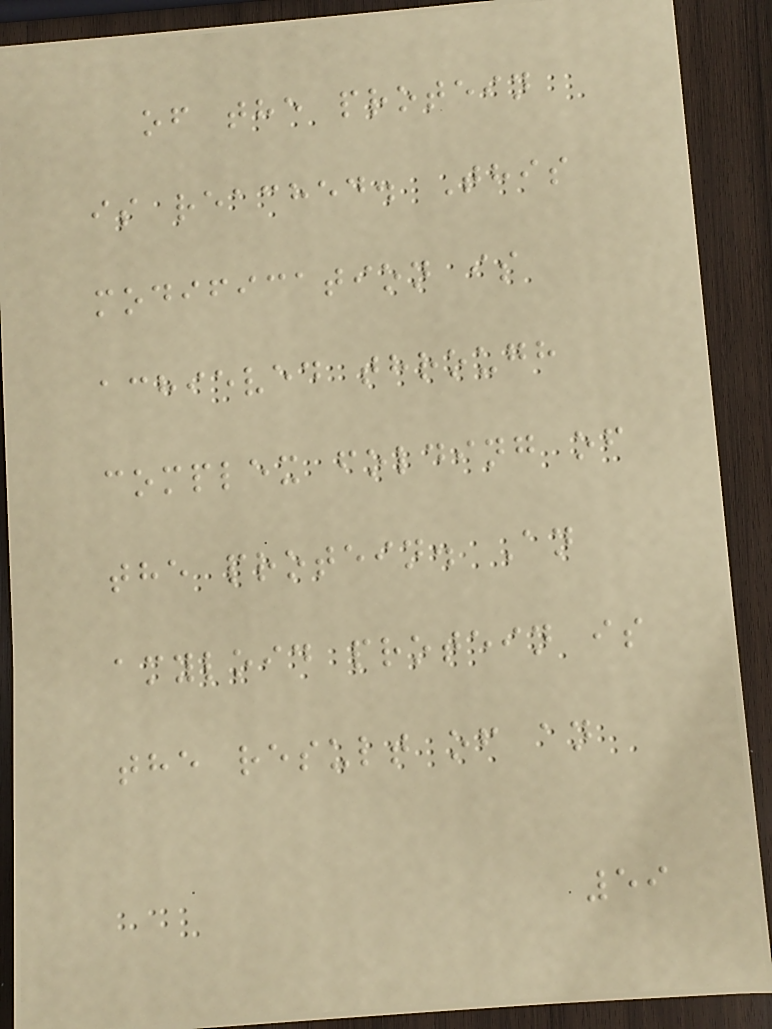of the protein
is reached. This
modification is
achieved through
complex folding of
the protein. An
amyloid protein is
the result of an
59
